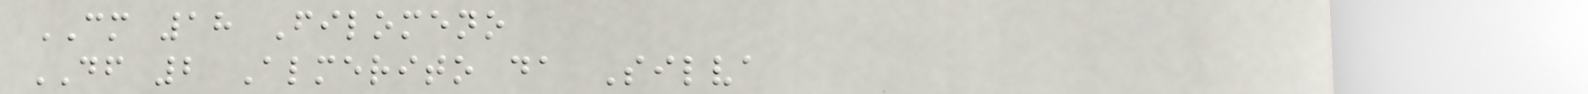CM 18 Filomeno
DF 2 Almerito da Silva
